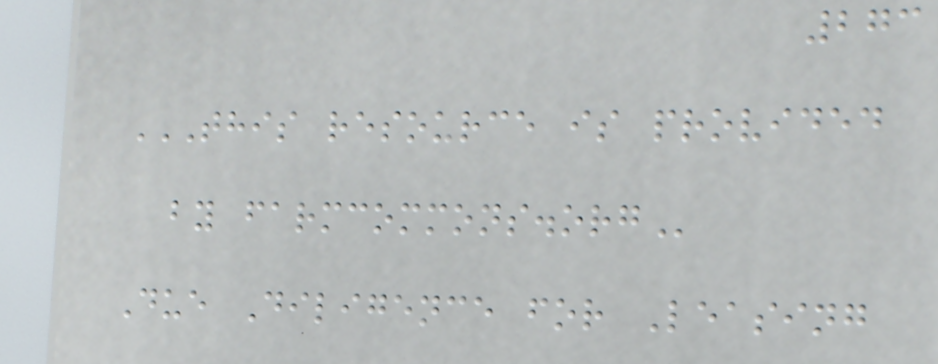273
THIS RESOURCE IS PROVIDED
BY FARMCOMMONS.ORG
Due Diligence for Leasing
